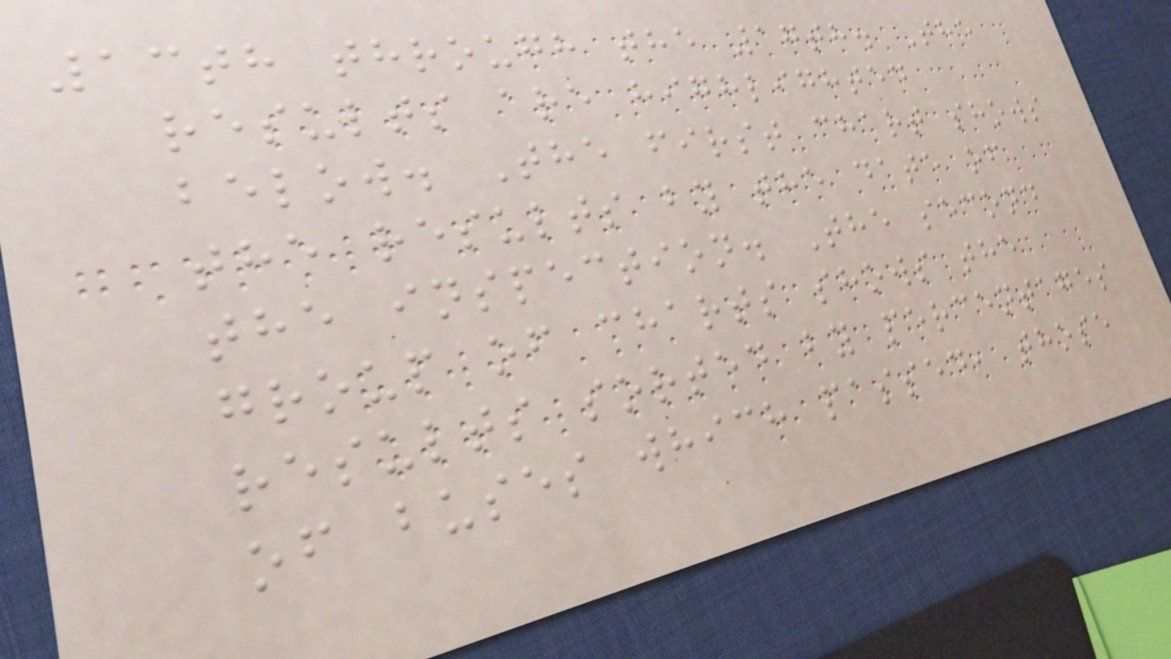13th through the 17th. The
results are highlighted
below. The first chart shows
the results by the date of
the inspection. The second
group of charts shows the
results sorted by percentages
of buses which passed, those
